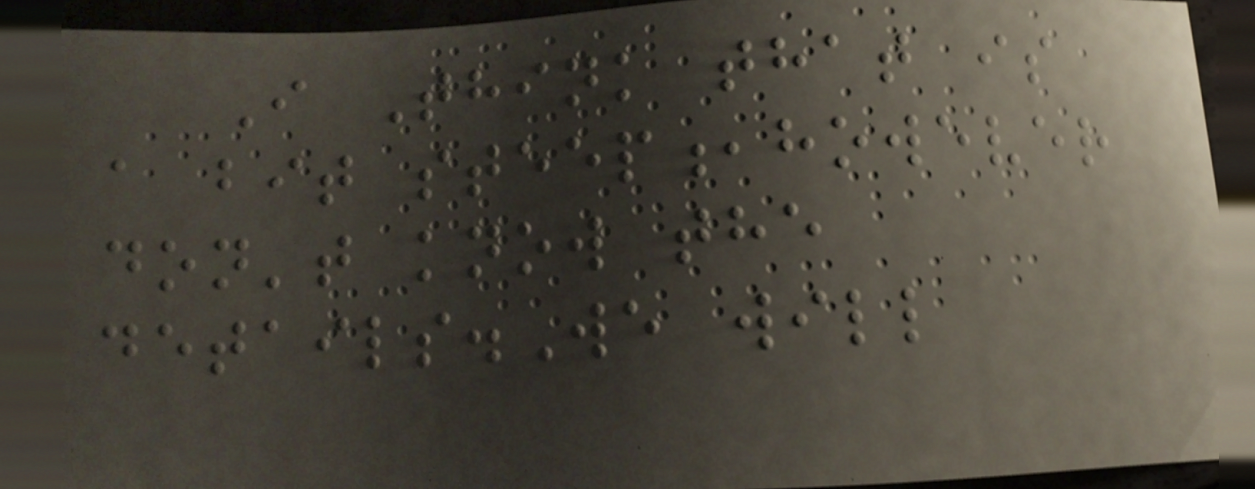I Think that is
a bit steep,however
don't know the
details.We will
